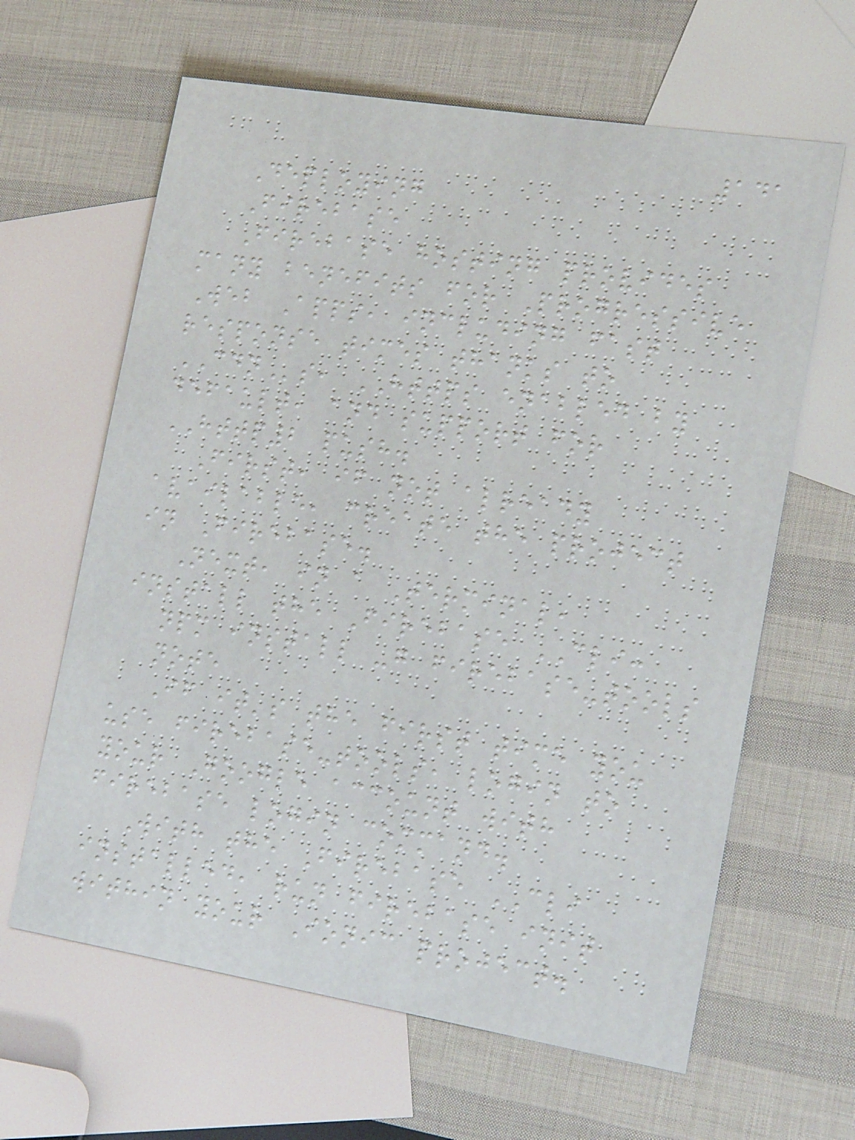141
Deploying
Firebase
Firebase hosting provides
many benefits for Progressive
Web Apps, including fast
response times thanks to
CDNs, HTTPS enabled by
default, and support for
HTTP2 push.
First, if not already
available, create the project
in Firebase.
Next, in a Terminal,
install the Firebase CLI:
npm install -g firebase-tools
note
If it's the first time you
use firebase-tools, login to
your Google account with
firebase login command.
With the Firebase CLI
installed, run firebase init
within your Ionic project.
